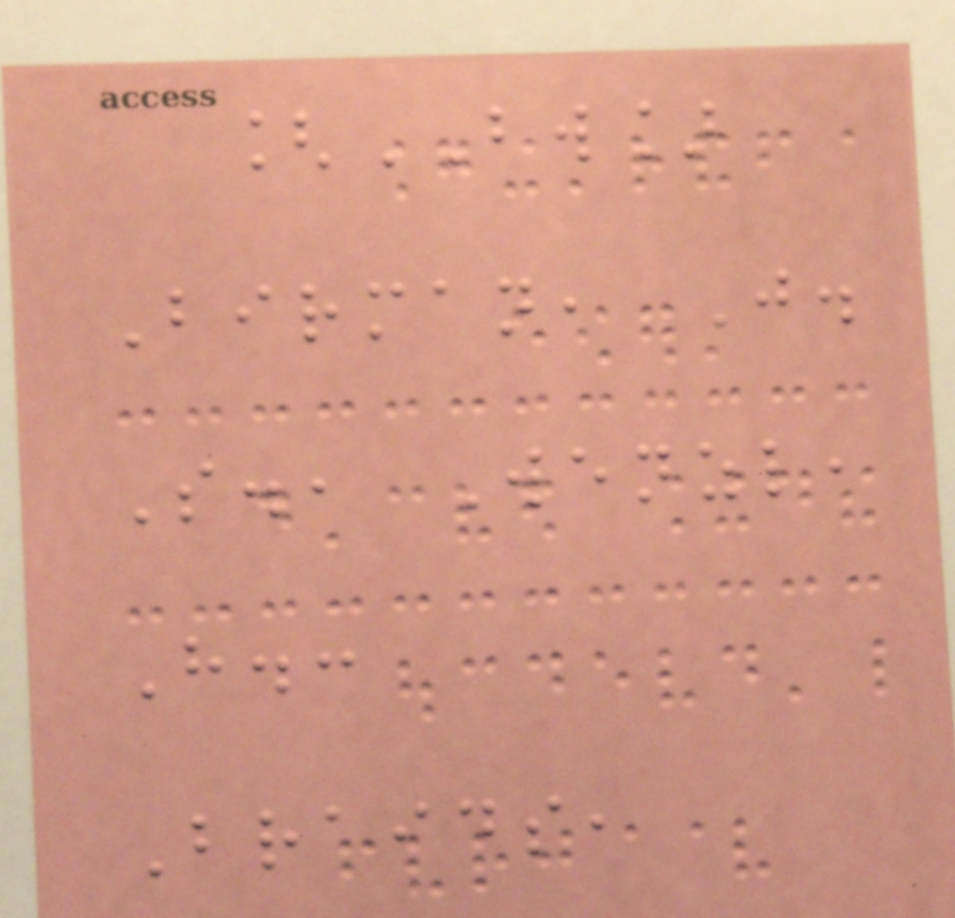[BW]
Birman, J.
S., Wenzl,
H.:
Braids,
